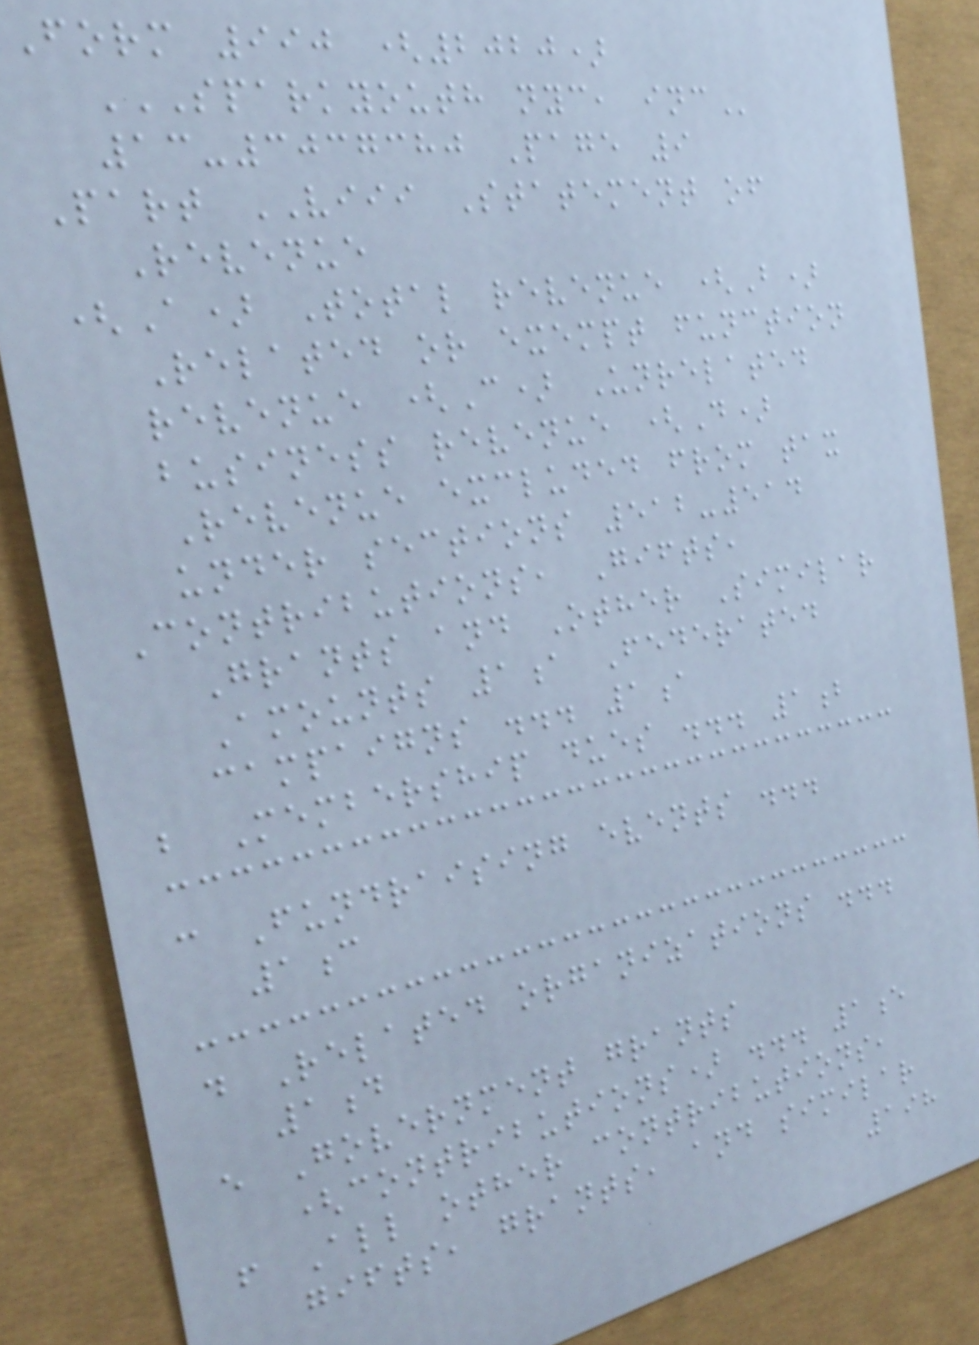Form 990 (2020)
SPARKYOUTH NYC, INC
13-3037380 Page 9
Part VIII Statement of
Revenue
(A) Total revenue (B)
Related or exempt function
revenue (C) Unrelated
business revenue (D)
Revenue excluded from tax
under sections 512-514
Contributions, Gifts,
Grants and Other Similar
Amounts 1a Federated
campaigns ... 1a
b Membership dues ... 1b
c Fundraising events ...
1c
d Related organizations ...
1d
e Government grants
(contributions) ... 1e
f All other contributions,
gifts, grants, and similar
198
